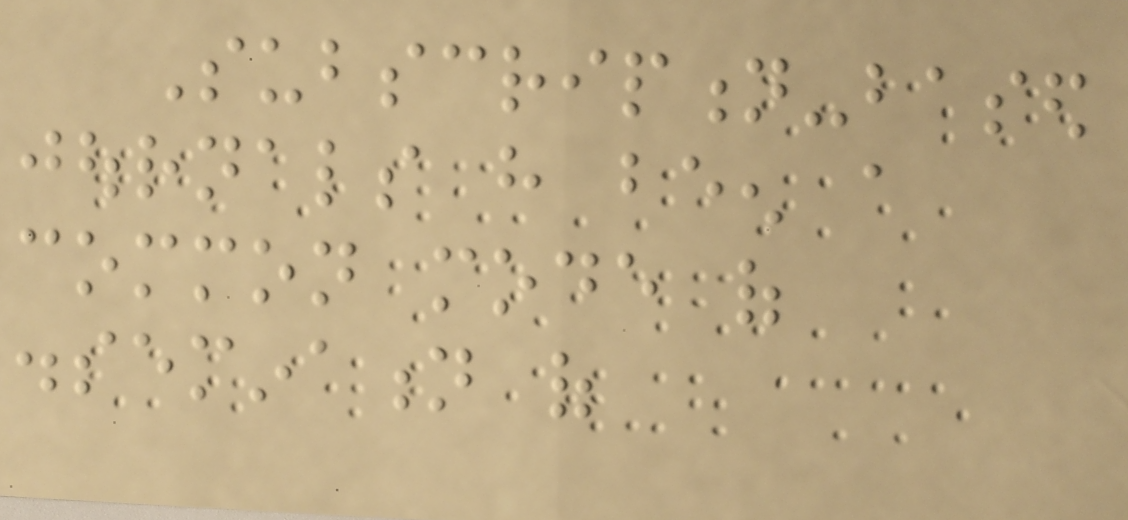Subscription-based
journals have been a
common mode of
dissemination of
